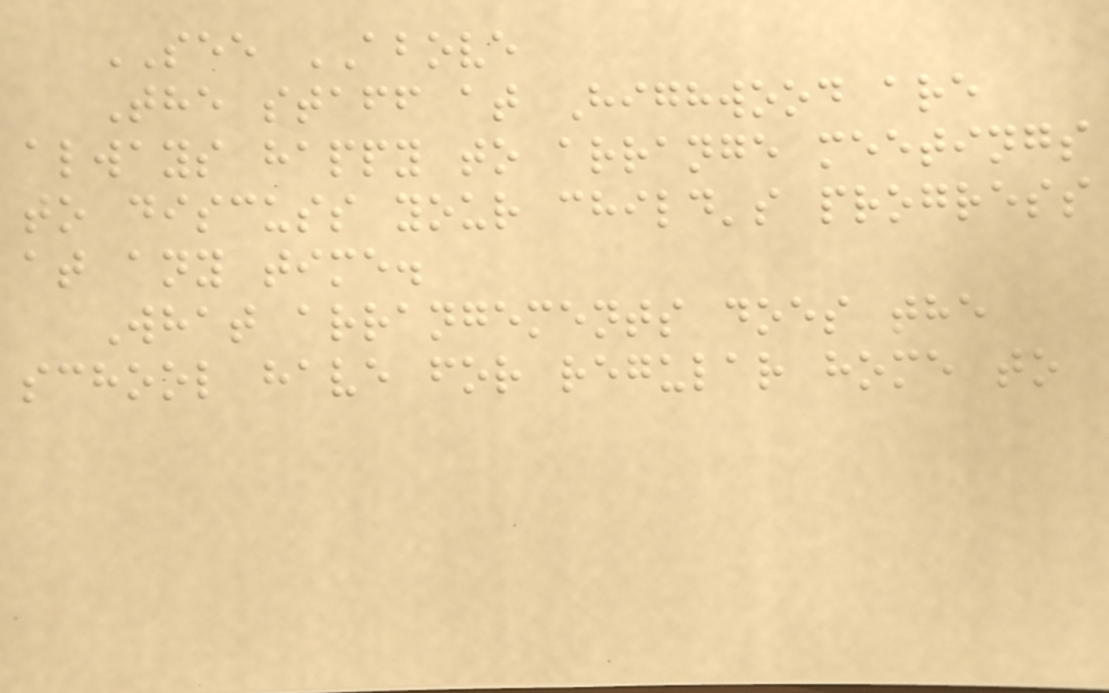SEE ABOVE
The staff at Highwood are
always happy to arrange meetings
to discuss your child's progress
at any time.
What arrangements does the
school have for regular home to
